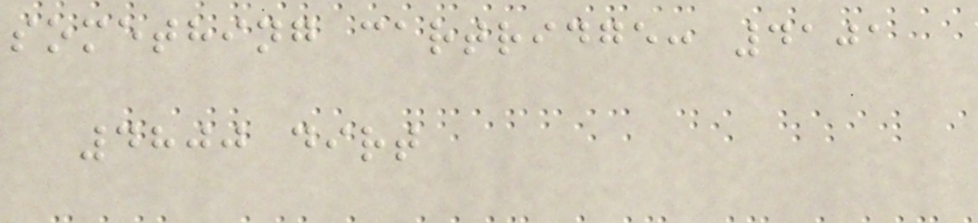something cartridge: 4101
4800 dirt
